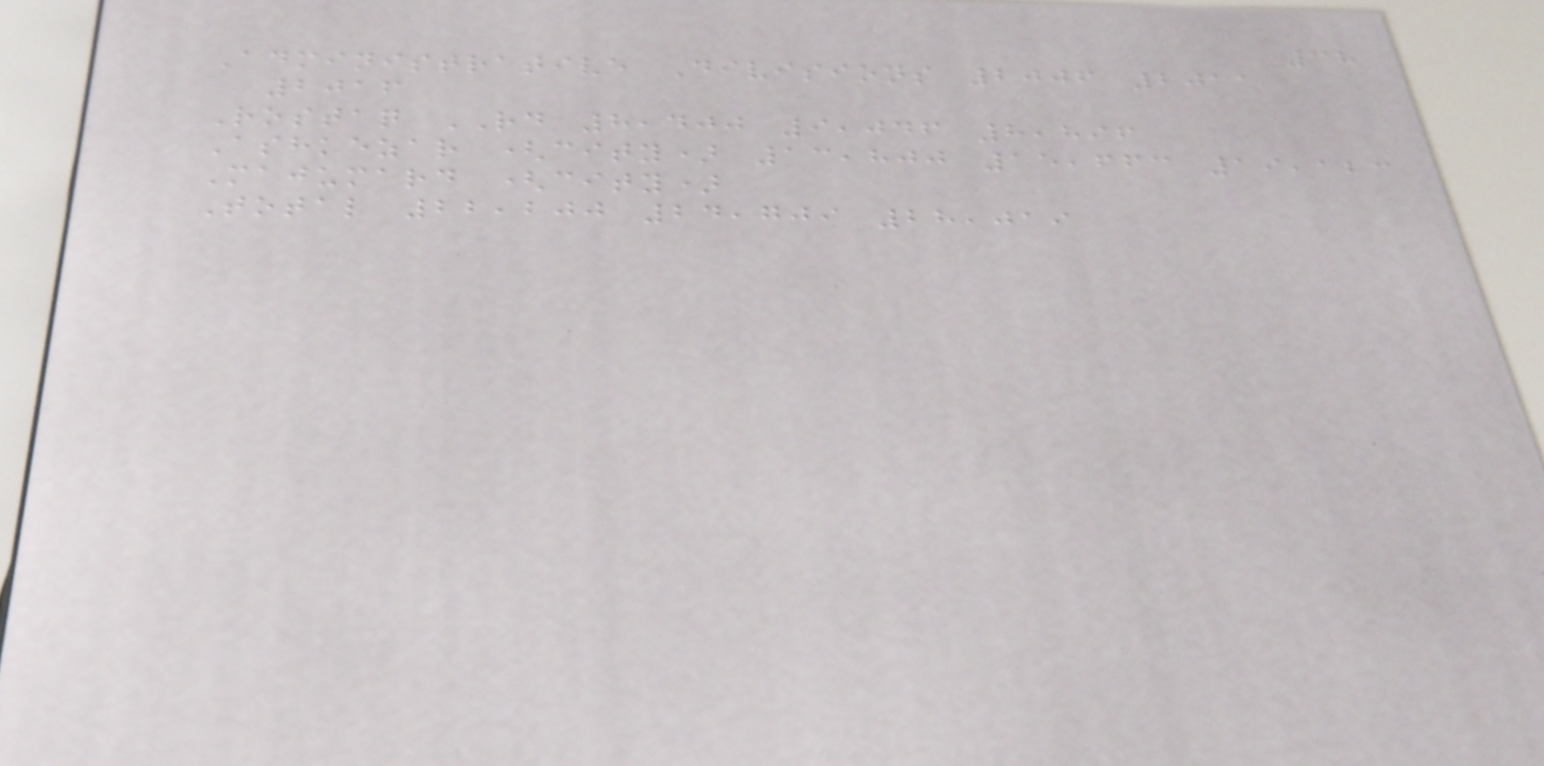38
Administrative Divisions 2006 2011
2016
Rostaq RD 8,400 9,046 8,896
Ashkezar (city) 13,800 15,663 19,123
Majumard (city)
Total 22,200 24,709 28,019
